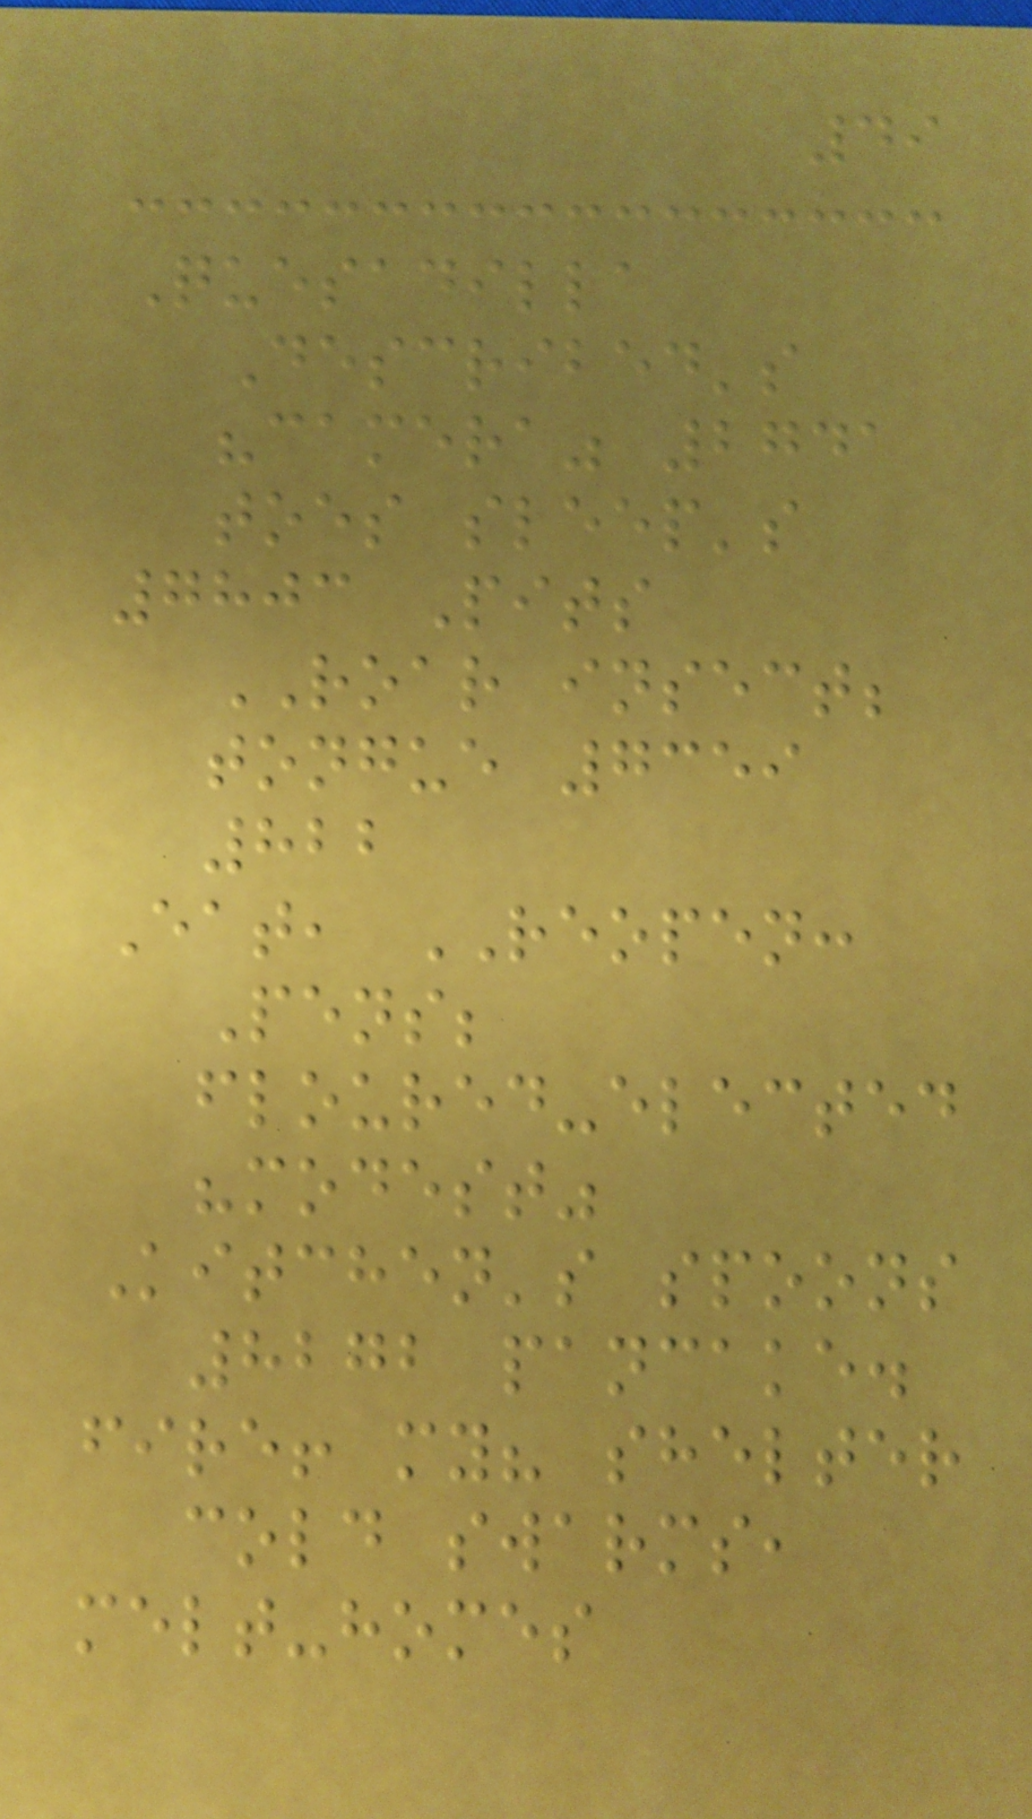49
Quesadilla
Described's
"camera" 2741
toes sleep's
7803 Pits
ROAR insect;
tongue 7359
822
Eat, REOPEN:
Pens;
floured-elected
"modest"
Kitchen's spoons
8272 pancake.
fire! my? shelter
cold swarms,
melt-homes
